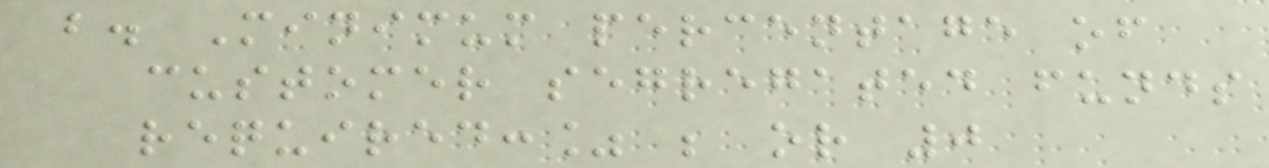b. Minimum percentage of
customer segregated funds
required:% ; or 0
